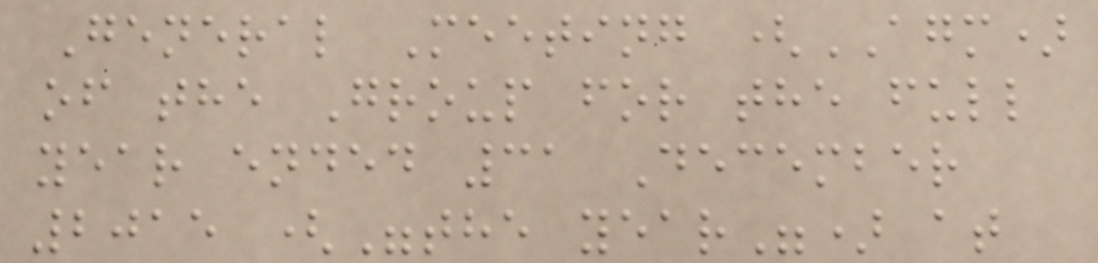General Meeting (AGM)
of the Group for the full
year ended 31 December
2015 ("the year") at
